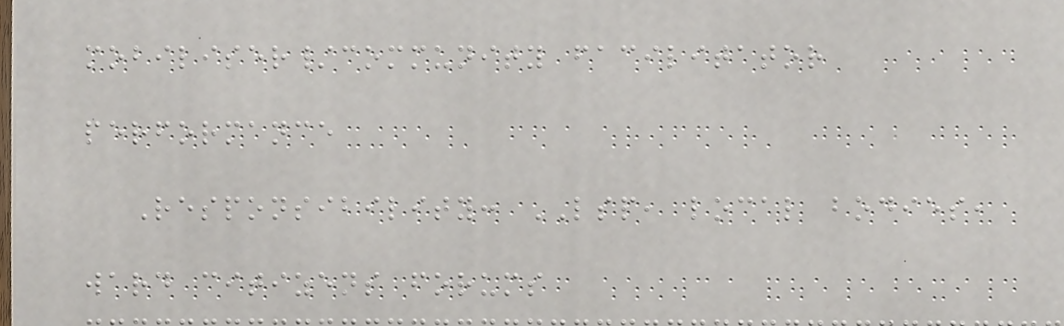mobiliser/community facilitator
performance
Responsibility: LSP, local bodies,
ward citizens forums
